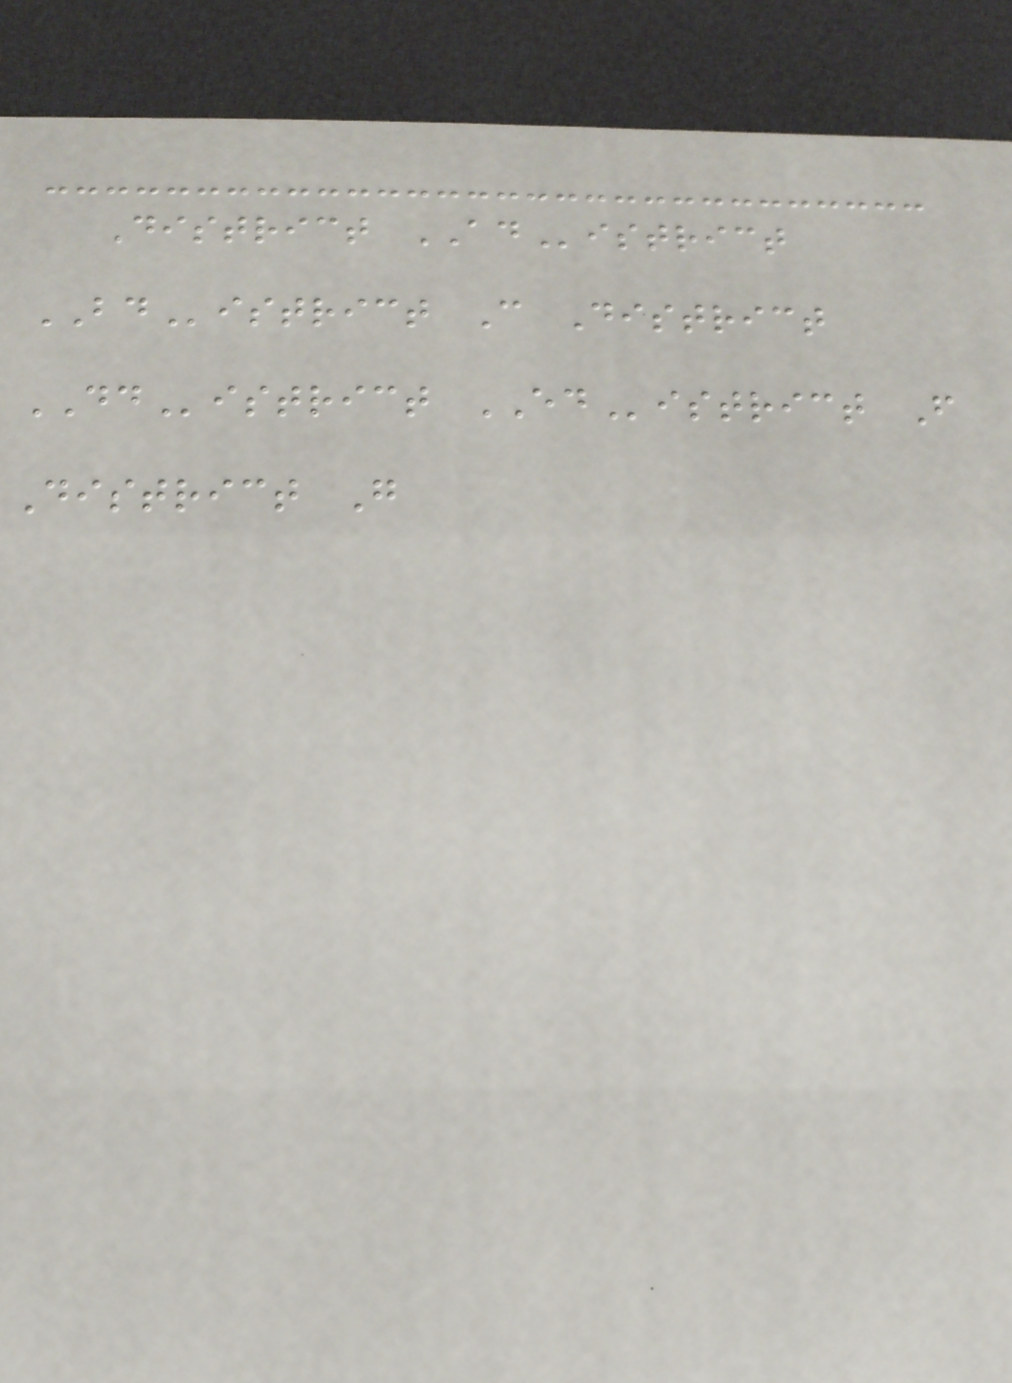District ADistrict
BDistrict C District
DDistrict EDistrict F
District G
